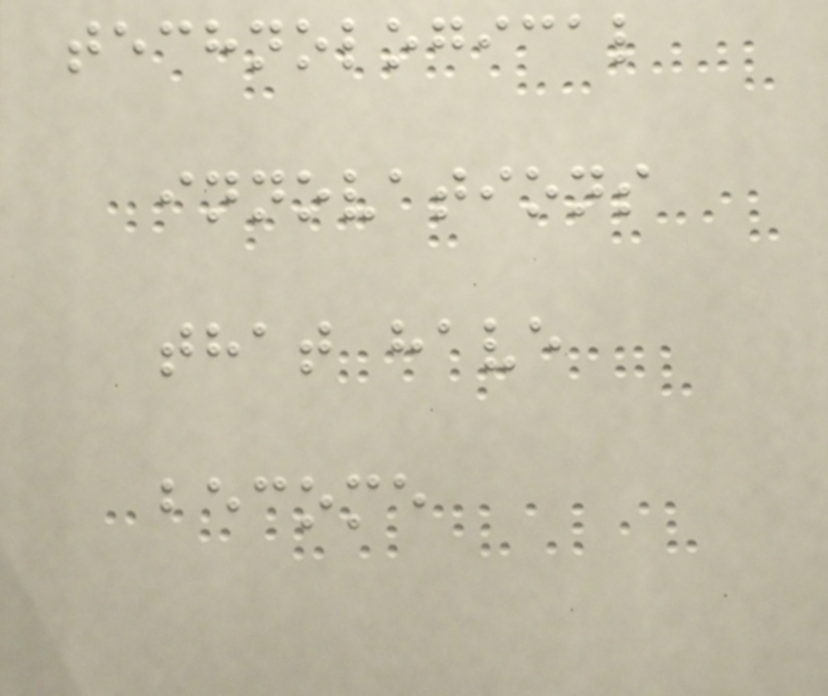technological
innovations
that have
become
